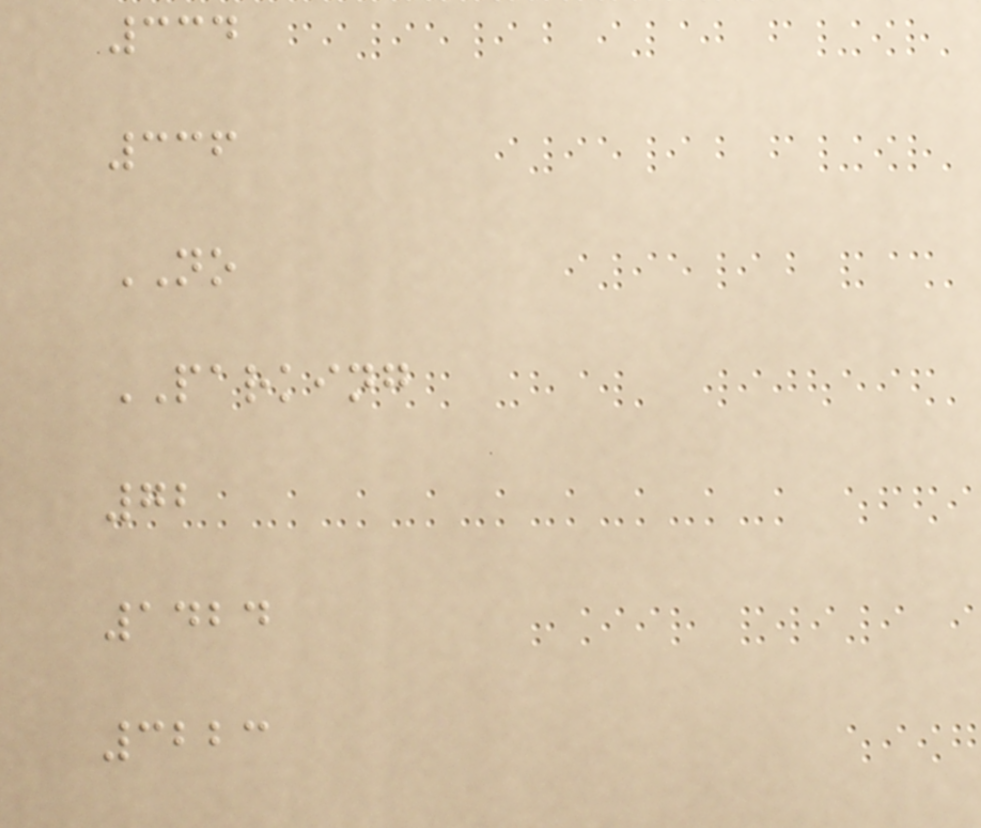334
336
NO
PARKING
72
1424
3223
